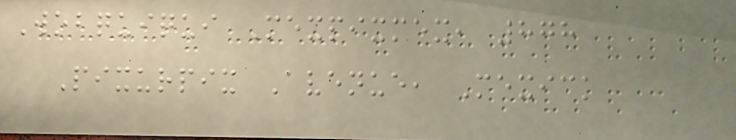Wobquiqui Mexpixmex, 878
Pixurpix Avenue, Mexick
